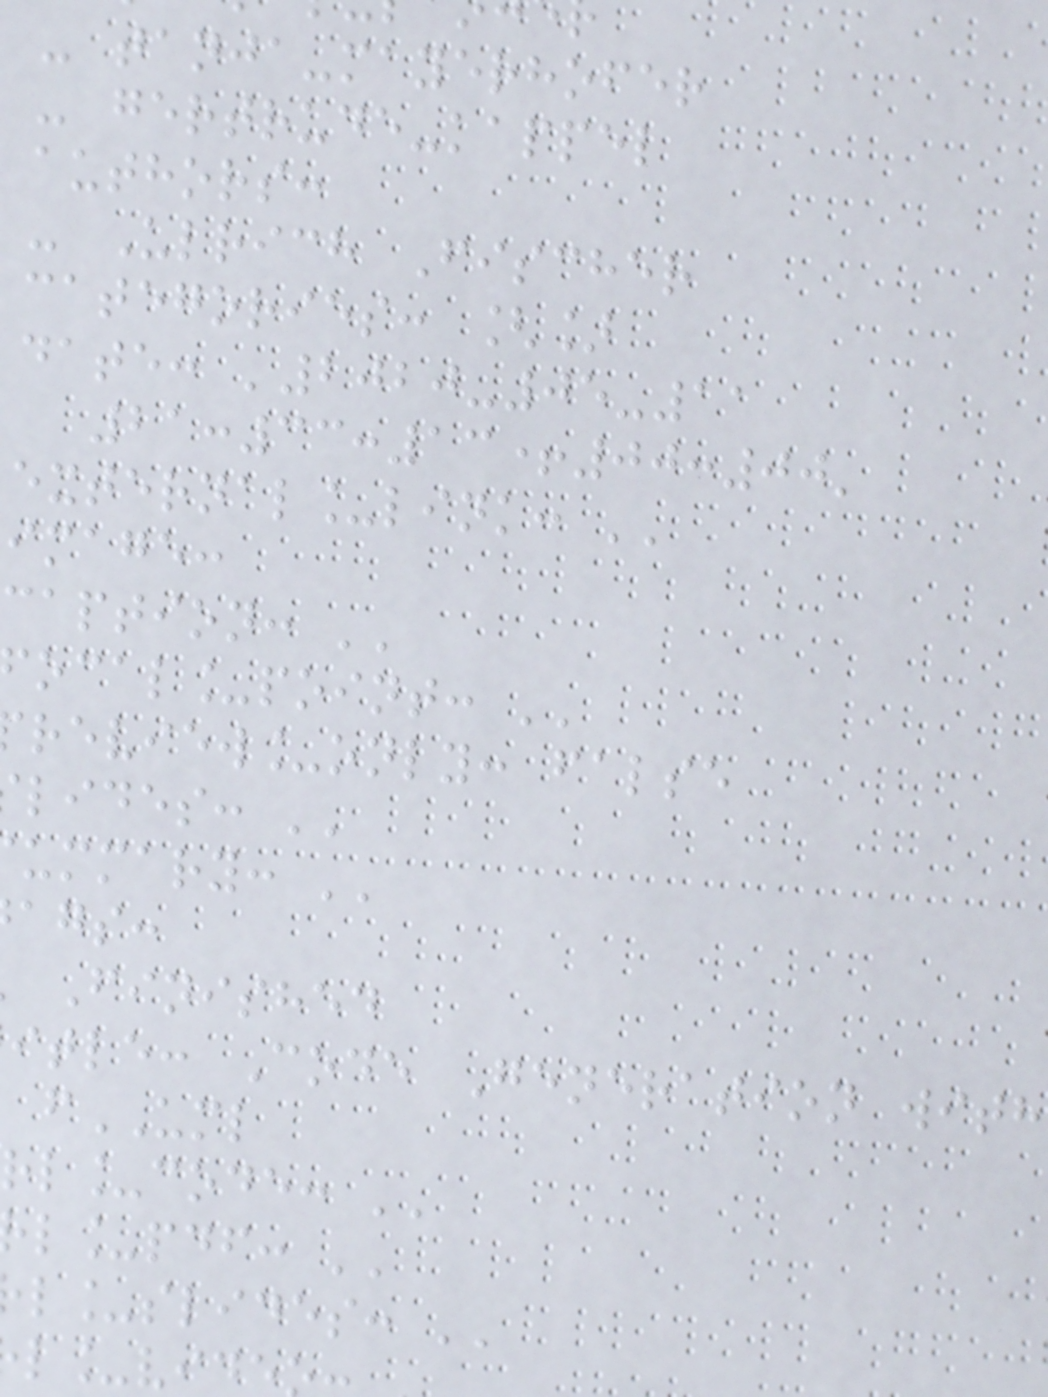- tanja-mayerhofer
- gertrude-kappel
authors:
- Ulrich Fischer
categories: []
date: '2020-05-11
21:33:13+00:00'
external_link: ''
image:
caption: ''
ocal_point: ''
review_only: false
lides: ''
ummary: ''
ags:
Finished
itle: Code Generation with
fUML
rl_code: ''
l_pdf: ''
l_slides: ''
